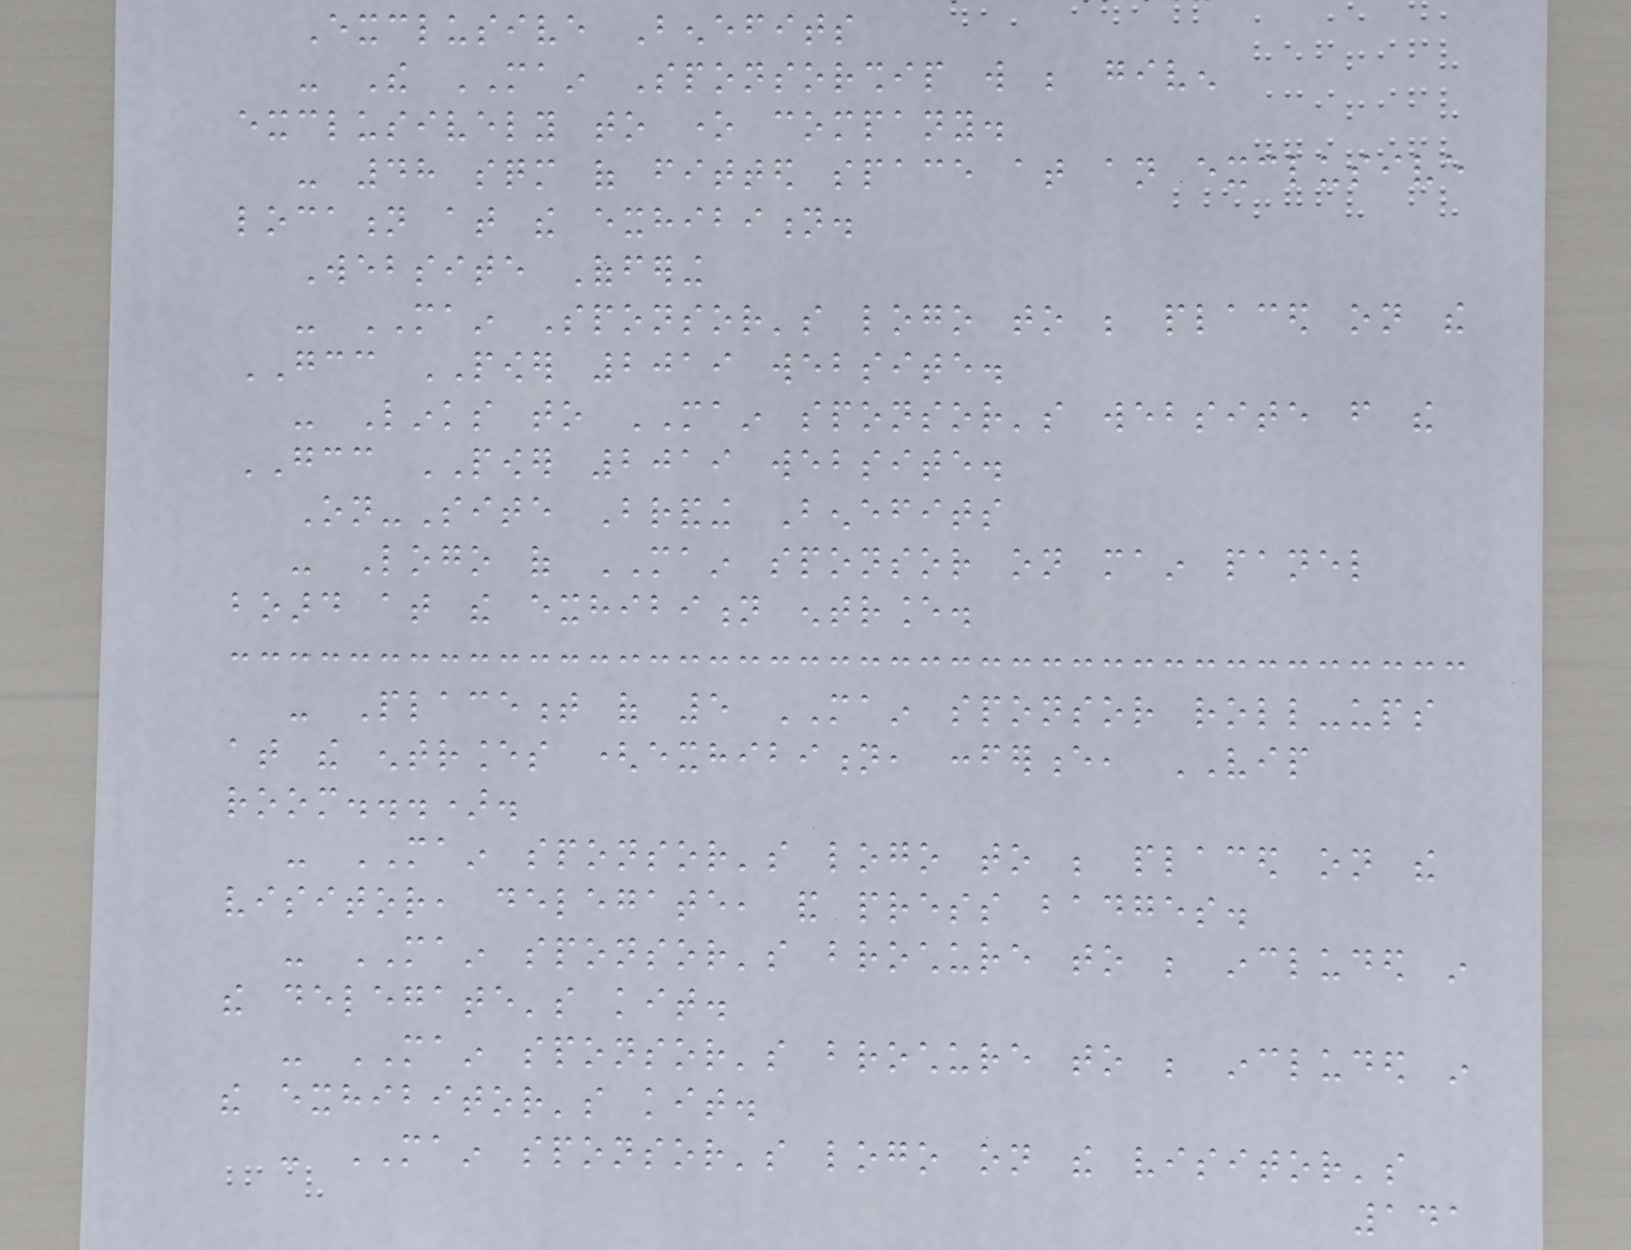Exclusive Benefits
- The MAIN Sponsorship will be given
exclusively to one company.
- 48 sqm of fitted space at an exclusive
location at the exhibition.
Website Offering
- MAIN Sponsor's logo to be placed on the
GCC POWER 2019 website.
- Links to MAIN sponsor's website from the
GCC POWER 2019 website.
On-Site Branding Benefits
- Logo of MAIN sponsor on main panel
board at the exhibition entrance.
- Placement of 5 MAIN sponsor roll-ups
at the entrances (exhibition, conference, VIP
room...).
- MAIN sponsor's logo to be placed on the
visitor, delegate, and press badges.
- MAIN sponsor's brochure to be included in
the delegate's kit.
- MAIN sponsor's brochure to be included in
the exhibitor's kit.
- MAIN sponsor's logo on the visitor's
141
